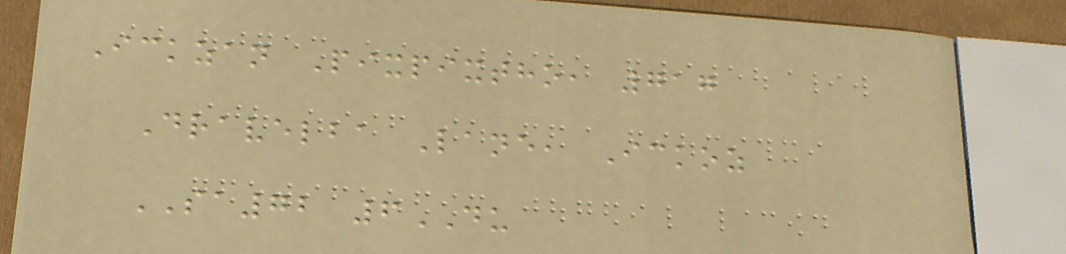Ickzan Pixpixtho, 717
Dravelba Lane, Ickoz
SA72 6DU
